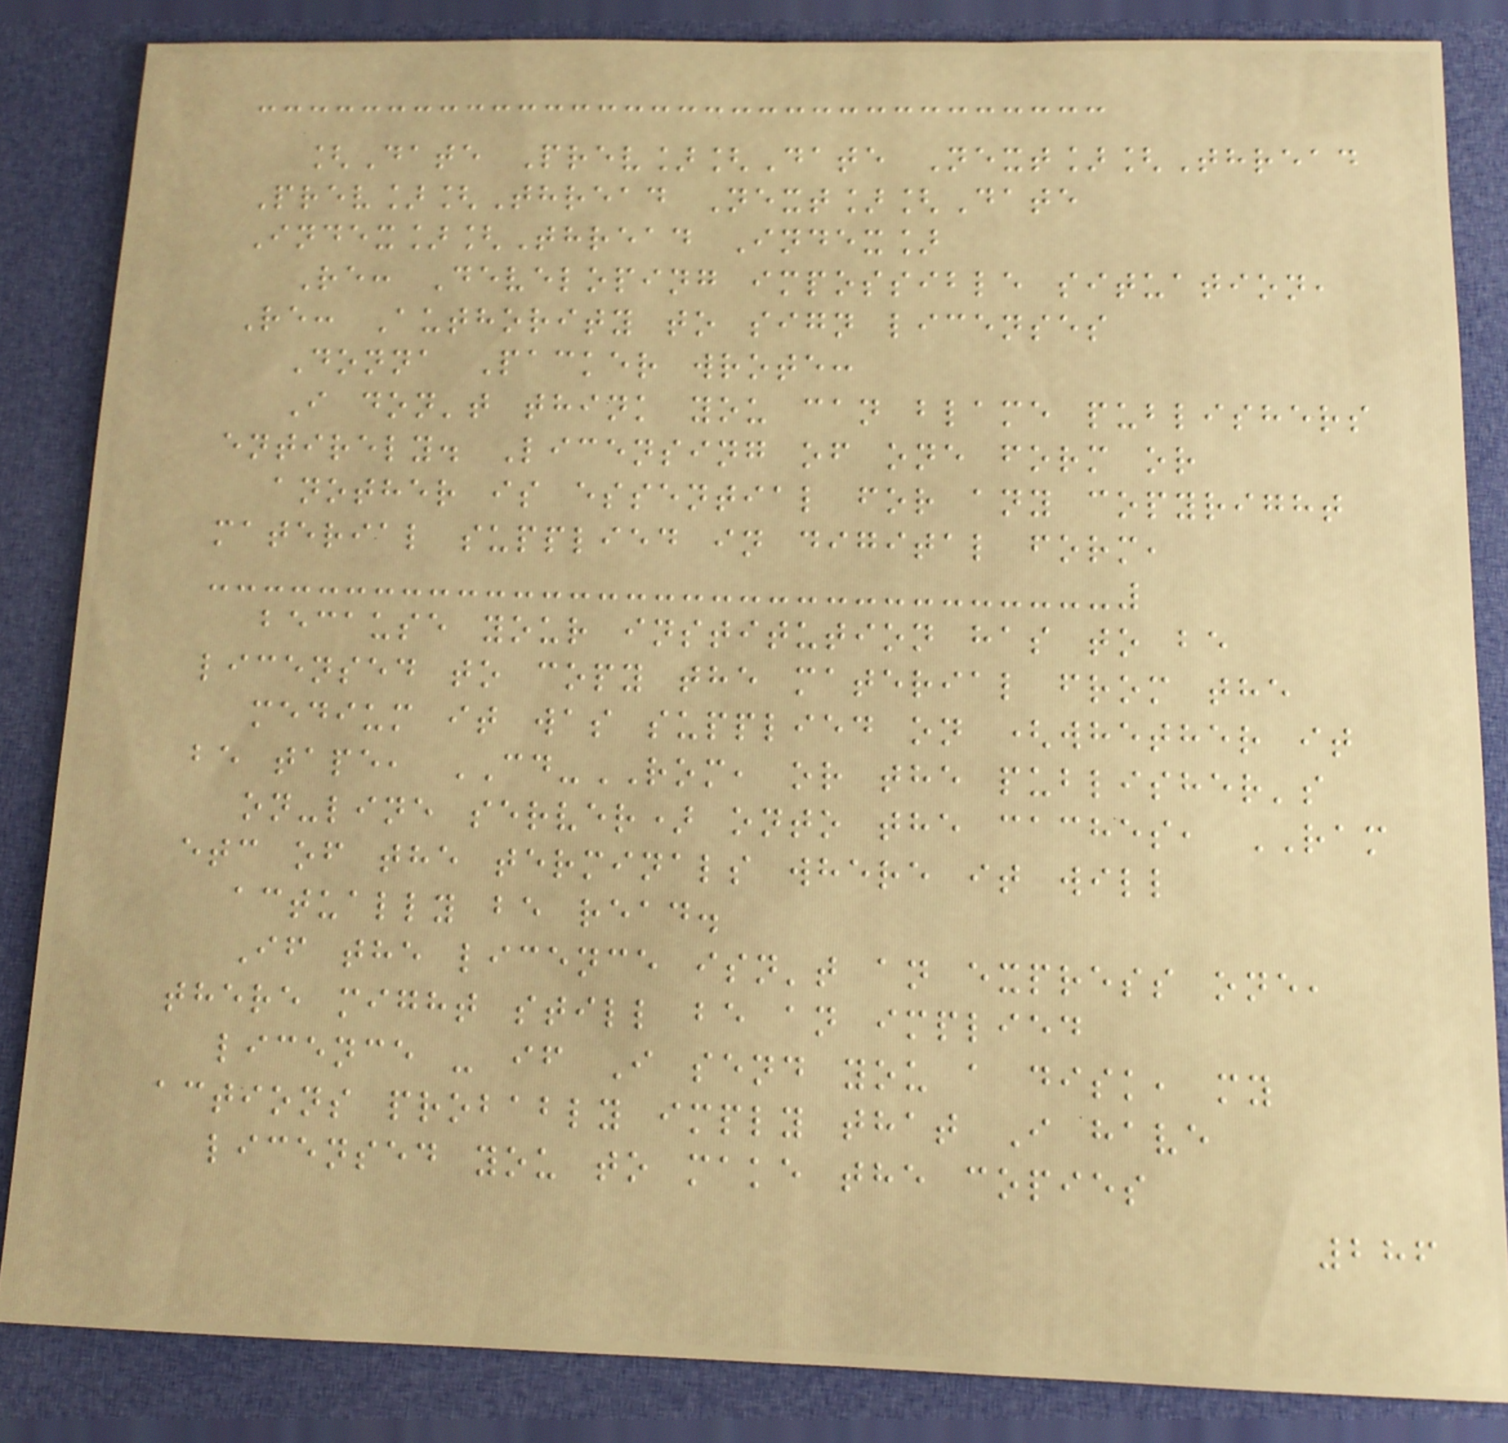[Date Prev][Date Next][Thread
Prev][Thread Next][Date
Index][Thread Index]
Re: Developing impossible situation,
Re: Authority to sign licenses
Donna Packer wrote:
I don't think you can blame publishers
entirely. Licensing of one form or
another is essential for any copyright
material supplied in digital form,
because your institution has to be
licensed to copy the material from the
medium it was supplied on (whether it
be tape, CD-ROM, or the publisher's
on-line server) onto the caches, RAM
etc of the terminals where it will
actually be read.
If the licence isn't an express one,
there might still be an implied
licence - if I send you a disk, my
actions probably imply that I have
licensed you to make the copies
286
